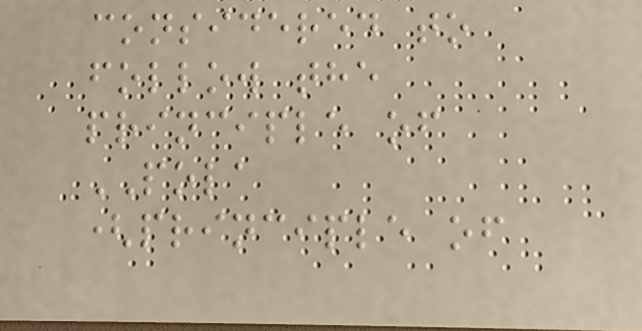considered to
follow the
principle of
POLA
(principle of
